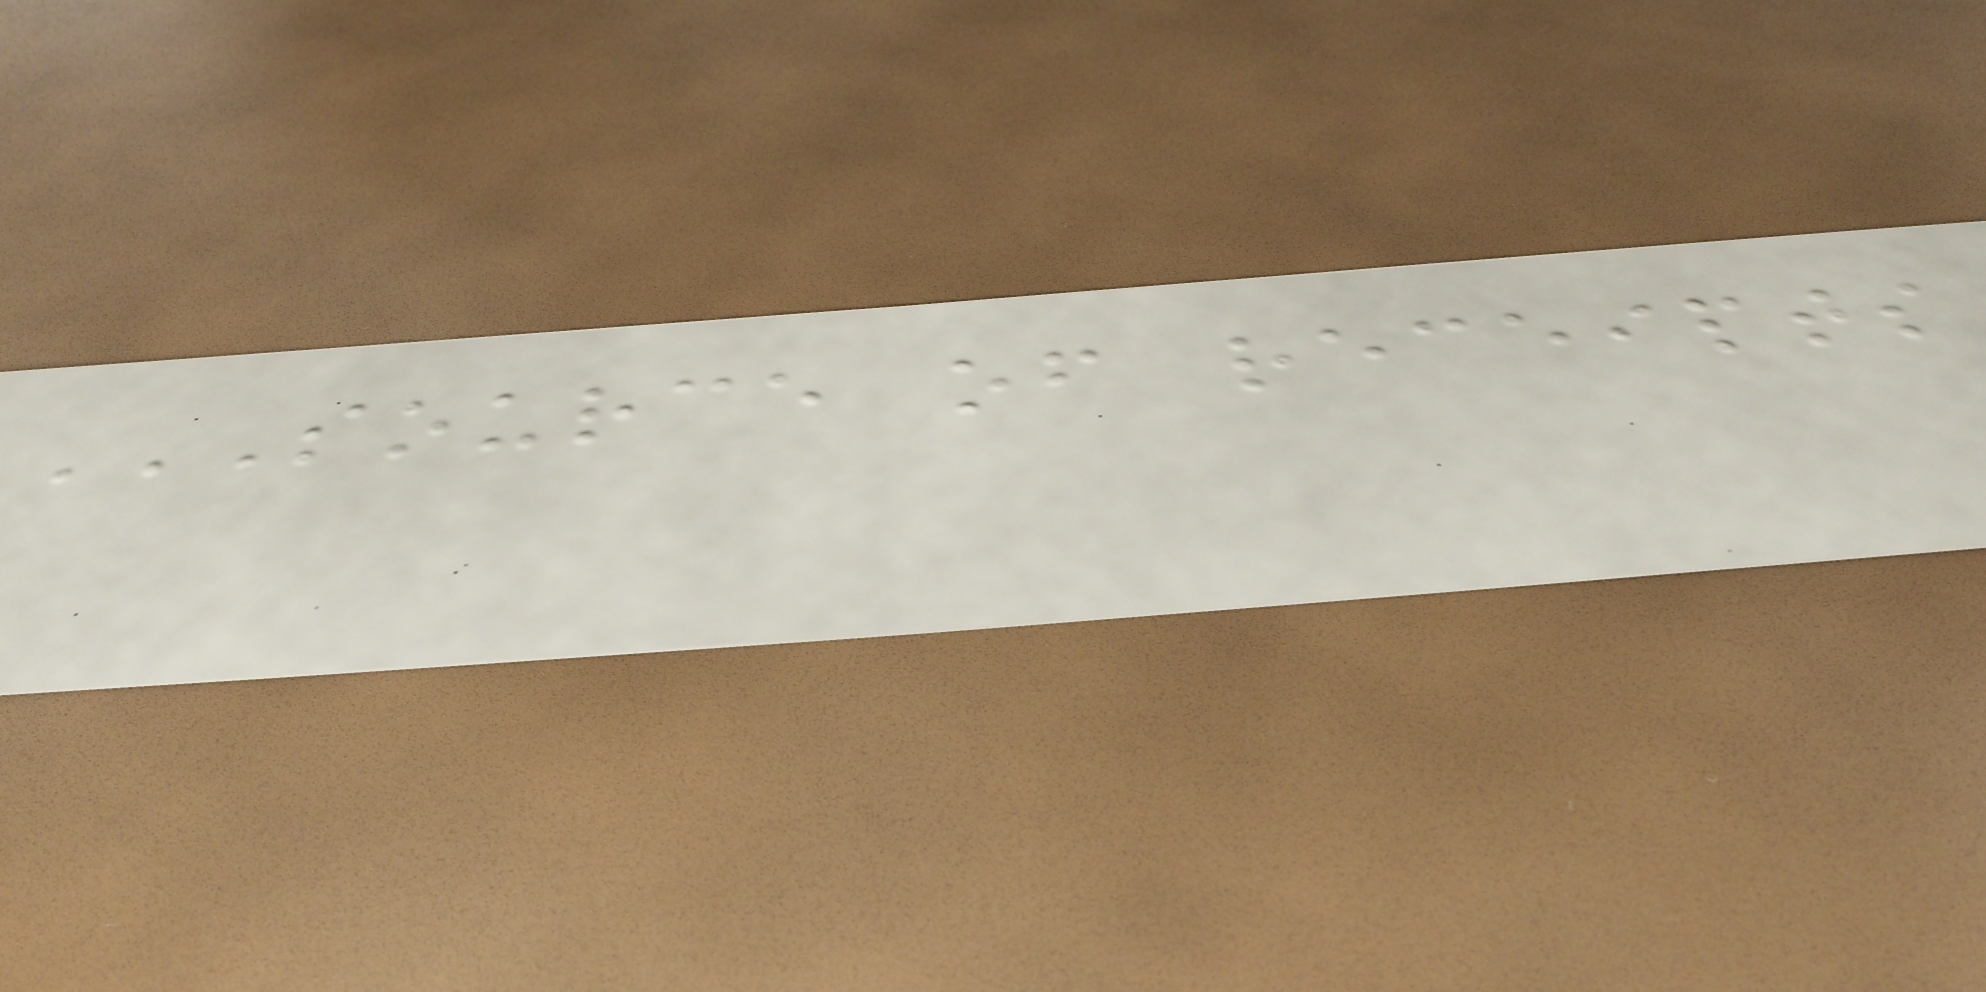SOURCE OF RECEIPTS
